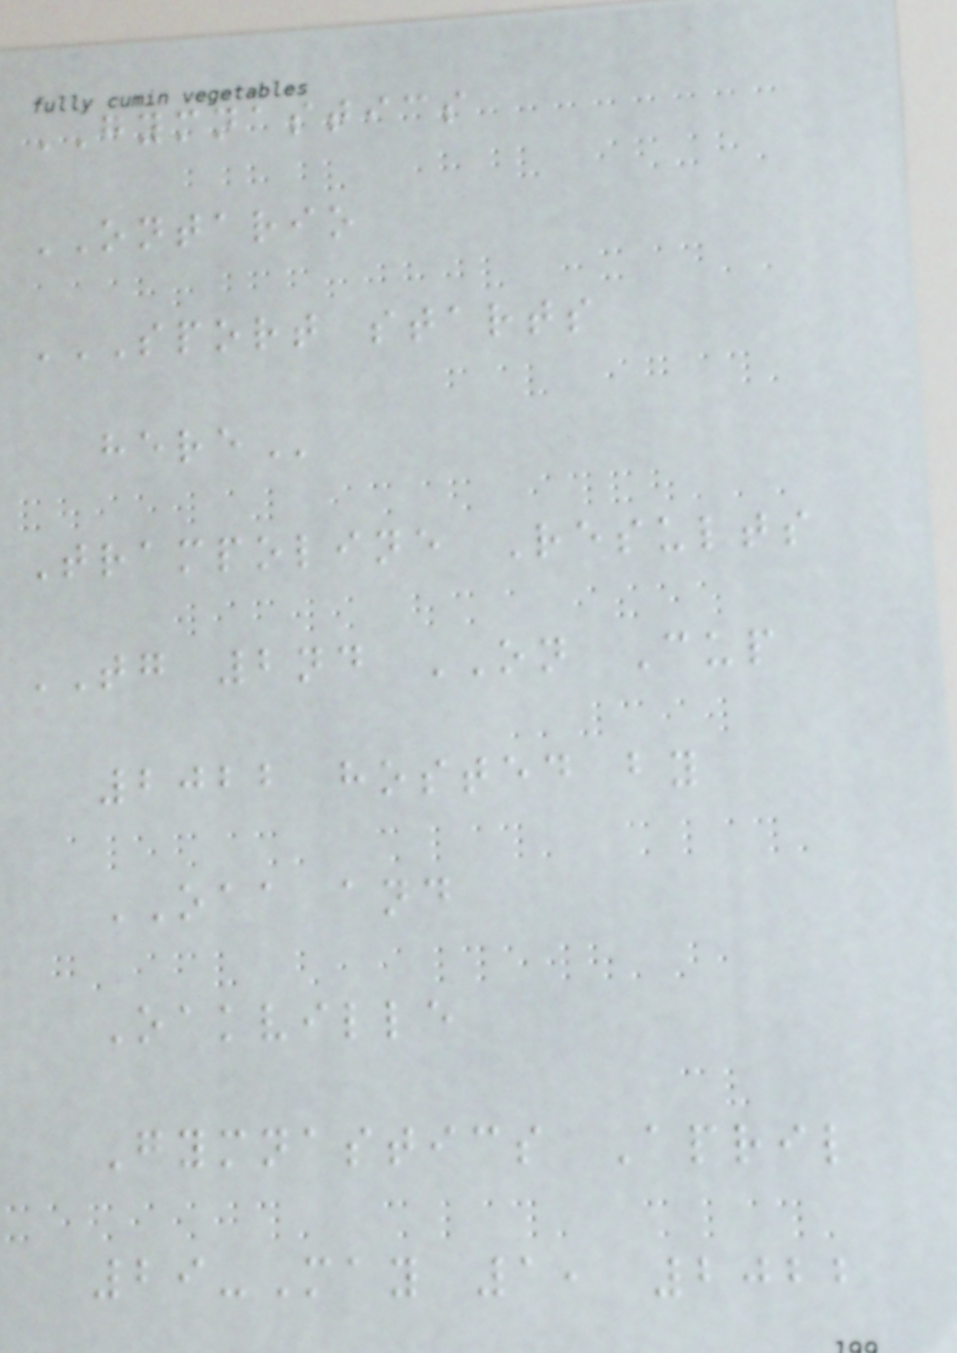GYMNASTICS
ONTARIO
SPORT STARTS
HERE
Trampoline Results
TG 2nd ON Cup
2022 hosted by
OAA and
Oakville
Gymnastics April
29-May 1, 2022
